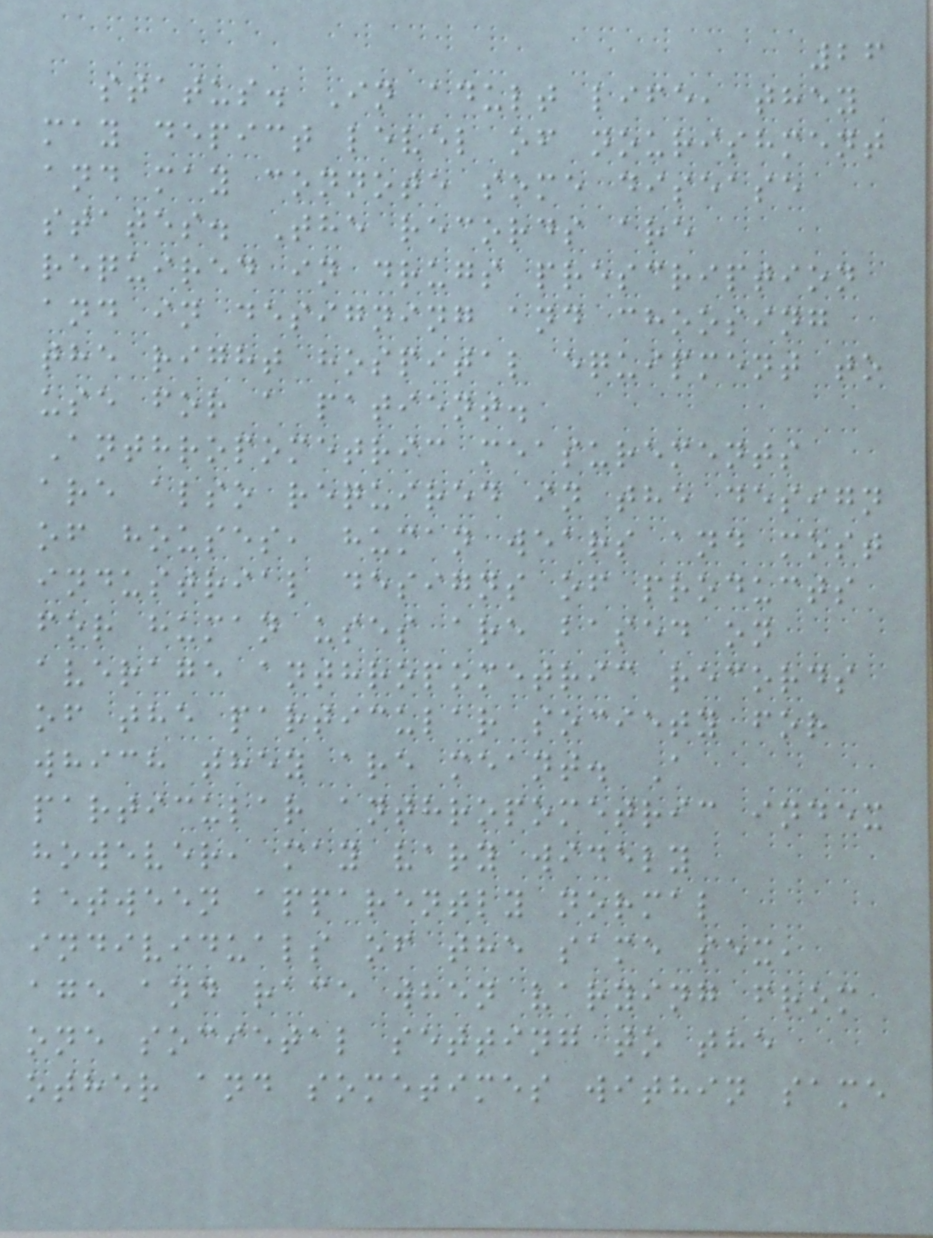26
status. In adult life, they
may depict level of nourishment
and may connote some disease
states. The records are
required in drugs prescription
and in designing and choosing
the right hospital equipment to
use for a patient.
Anthropometric measurements
are also required in the design
of houses, human wears and most
industrial designs of products
for human uses are based on
average anthropometric records
of the particular society for
which they are meant. A
particular anthropometric index
however, may vary widely
between apparently normal
individuals of the same sex,
age and race when varying from
one societal setting to the
other and sometimes within same
